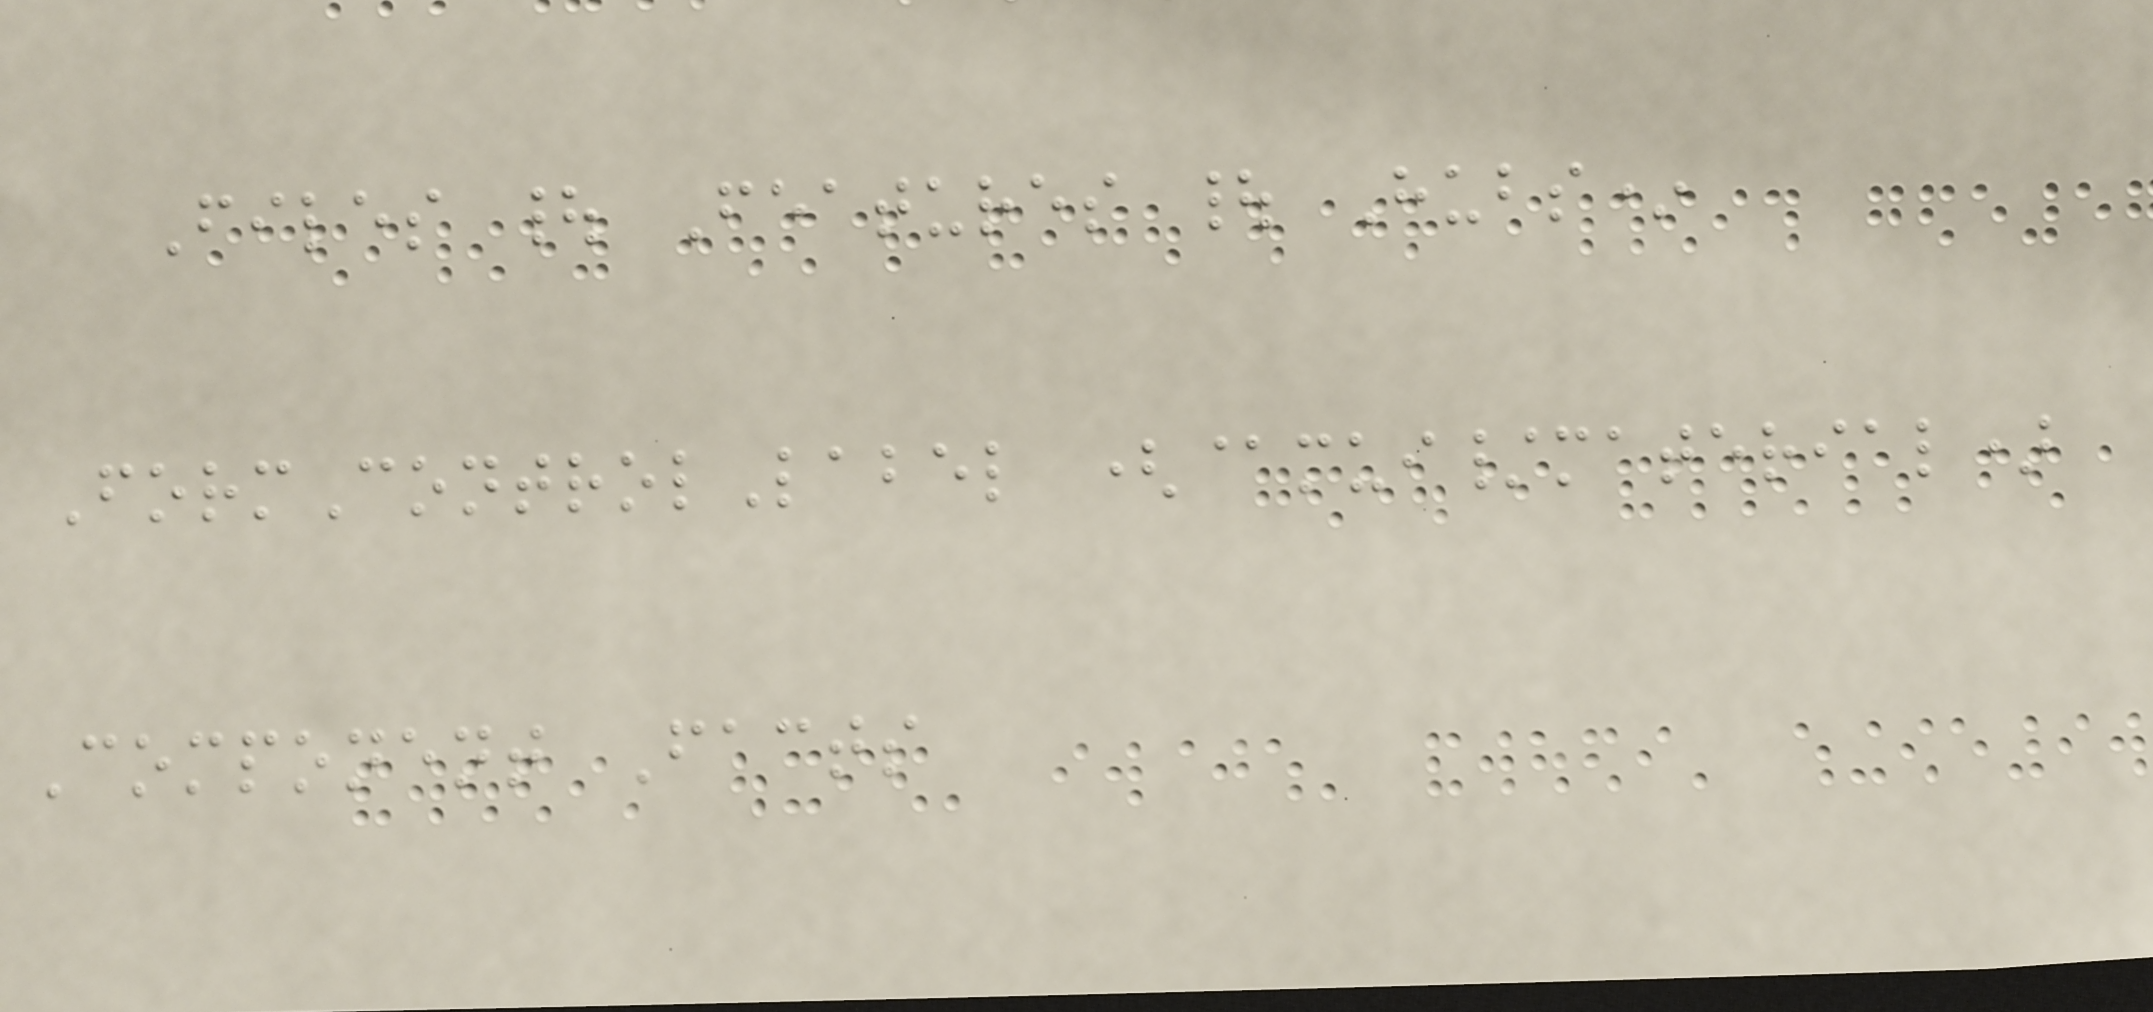Files | Features | Hubs*
FormControlLabel (@mui/material)
Component Facts
